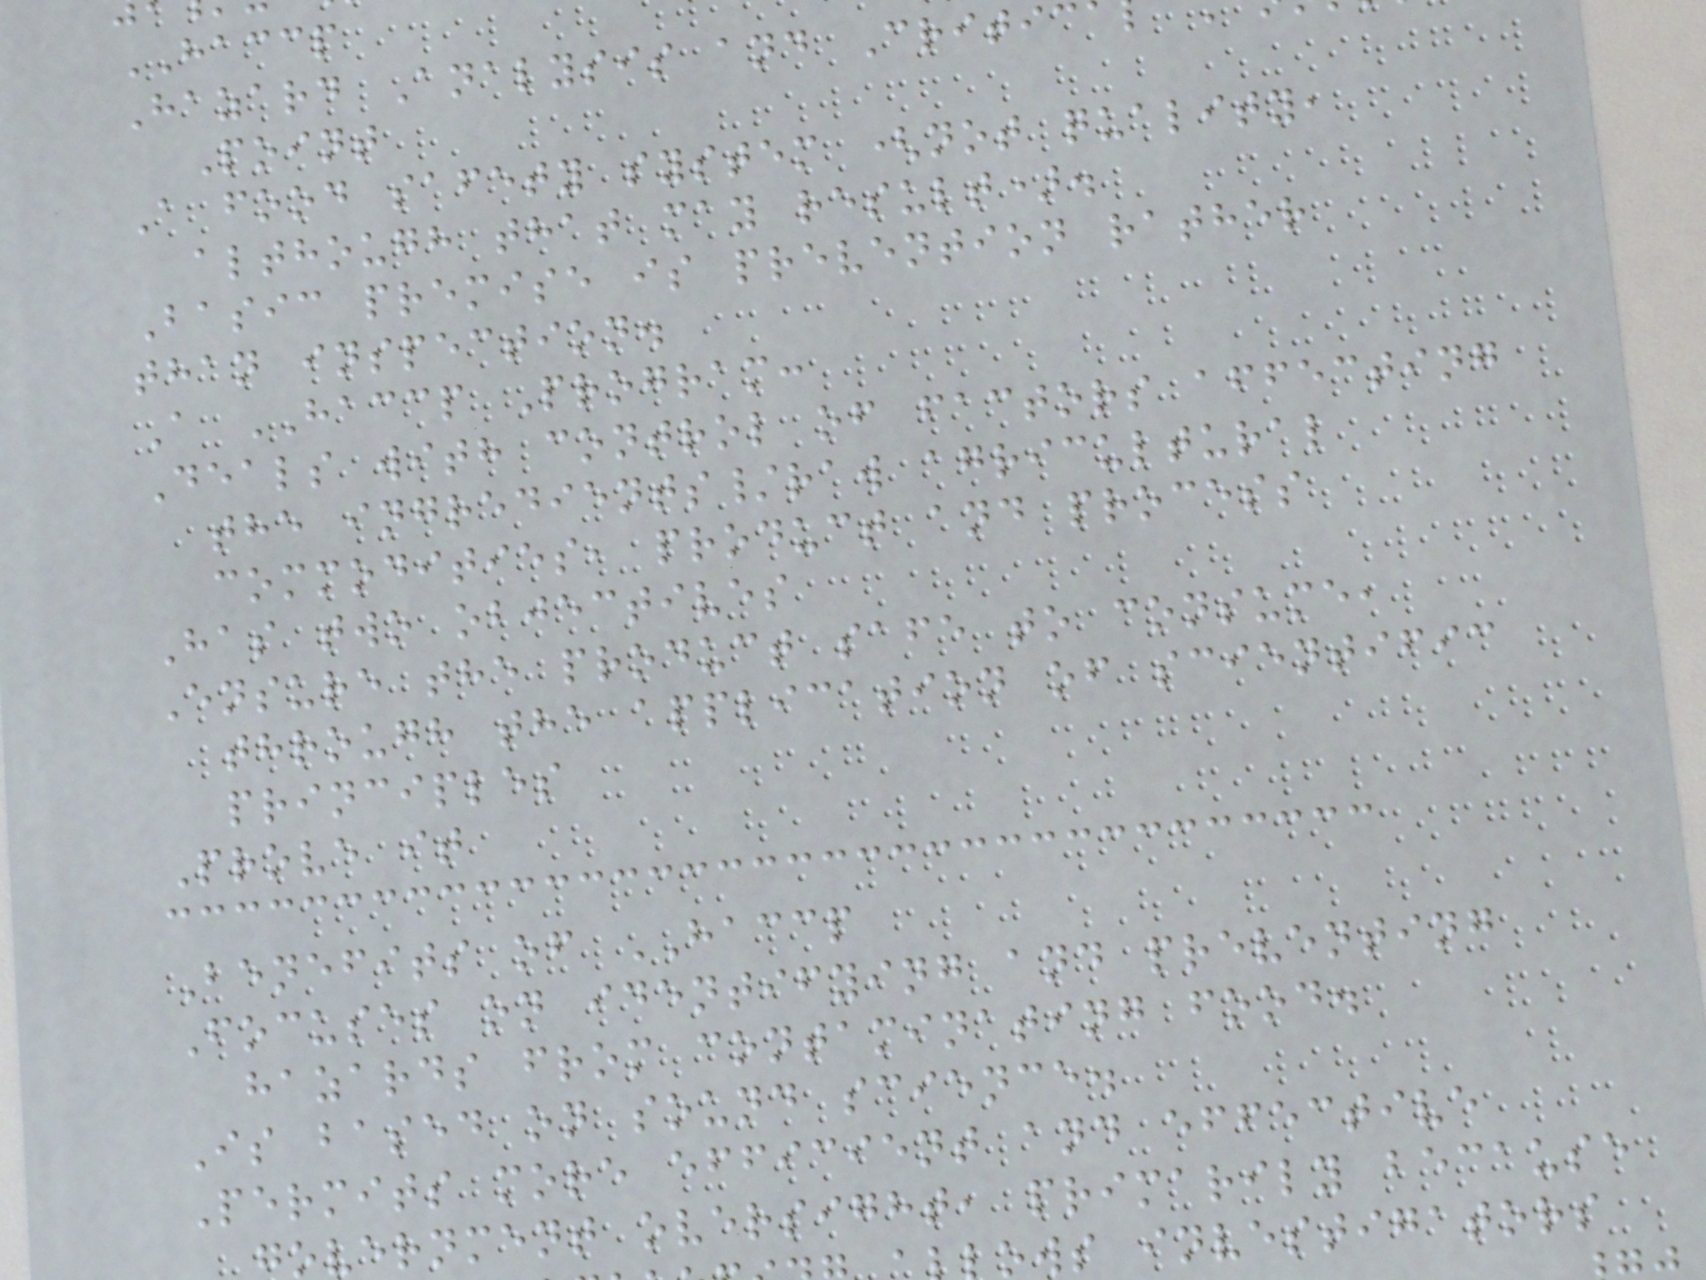HACCP
Hazard Analysis and Critic
Point
A food safety system (not quality,
although that may result).
Basic premise is prevention rather
than inspection.
A HACCP Program:
Deals with control of factors affecting
the ingredients/raw agricultural
commodities, product and process
Has two objectives
Ensure the product safe to consume,
through the application of scientific
principles
Prove it
Benefits of HACCP
Focuses on identifying and preventing
hazards from contaminating food.
Is based on sound science.
Permits more efficient and effective
overnment oversight, primarily because
ows investigators
